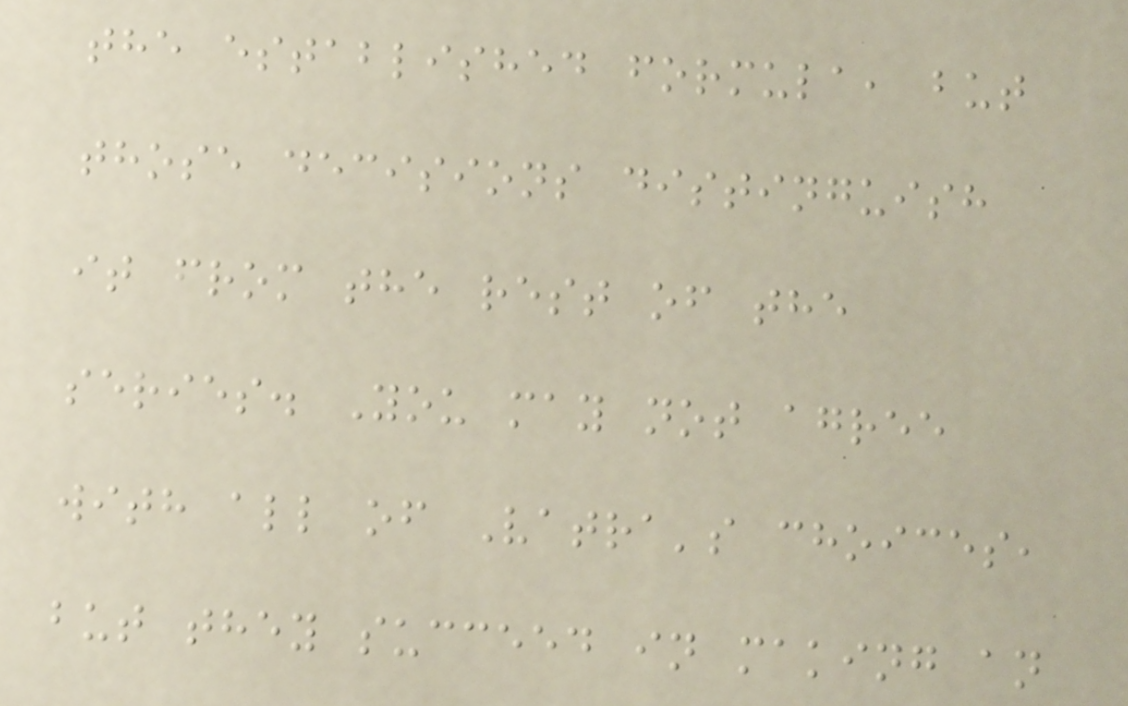the established formula, but
those decisions distinguish
it from the rest of the
series. You may not agree
with all of Vatra's choices,
but they succeed in making an
